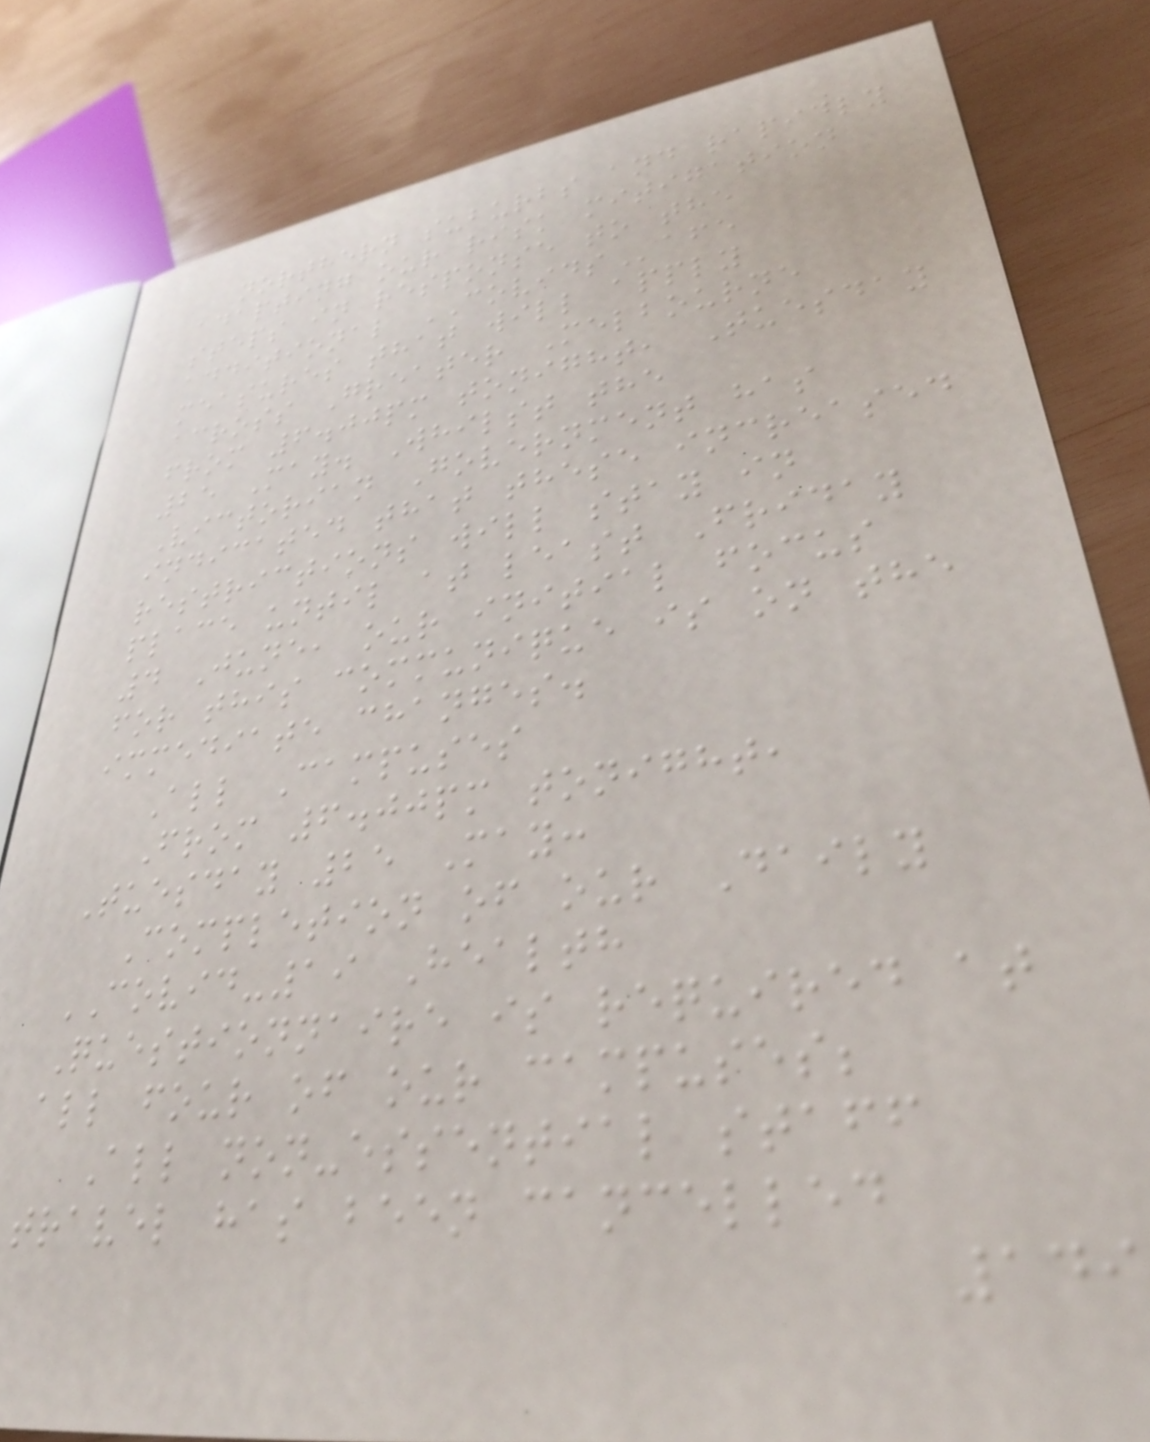northern suburbs and rapidly
adapting our risk mitigation
steps in response to the
additional COVIDSafe
measures that will apply
across Greater Melbourne
from 6.00pm tonight, Tuesday
25 May. Whilst the
Victorian Government has
indicated that these increased
restrictions will stay in
place until at least Friday
4 June, our initial focus
for this communique is on the
immediate changes.
All Campuses
From 6.00pm tonight,
Tuesday 25 May:
Completion of our Daily
COVID-19 Health
Questionnaire is required at
all four of our campuses;
All non-essential staff
travel has been cancelled
149
